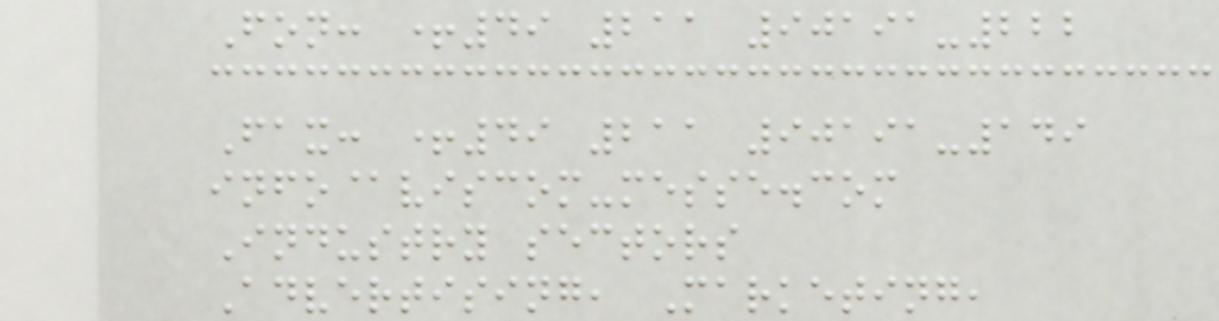Fon: +49 211 90191-222
Fax: +49 211 90191-149
info@viscom-messe.com
Industry sectors
Advertising, Marketing,
